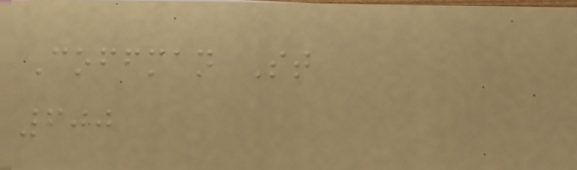Coffman St
600
